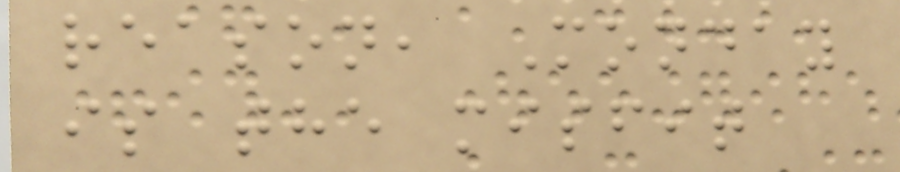reason, Monday
is the misfit
